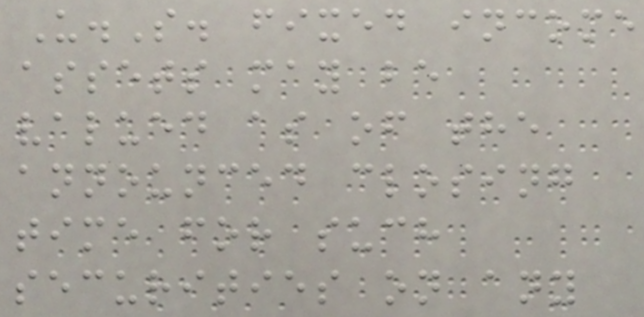U.S. fixed income
assets may be
valued as of the
announced closing
time for such
securities on any
